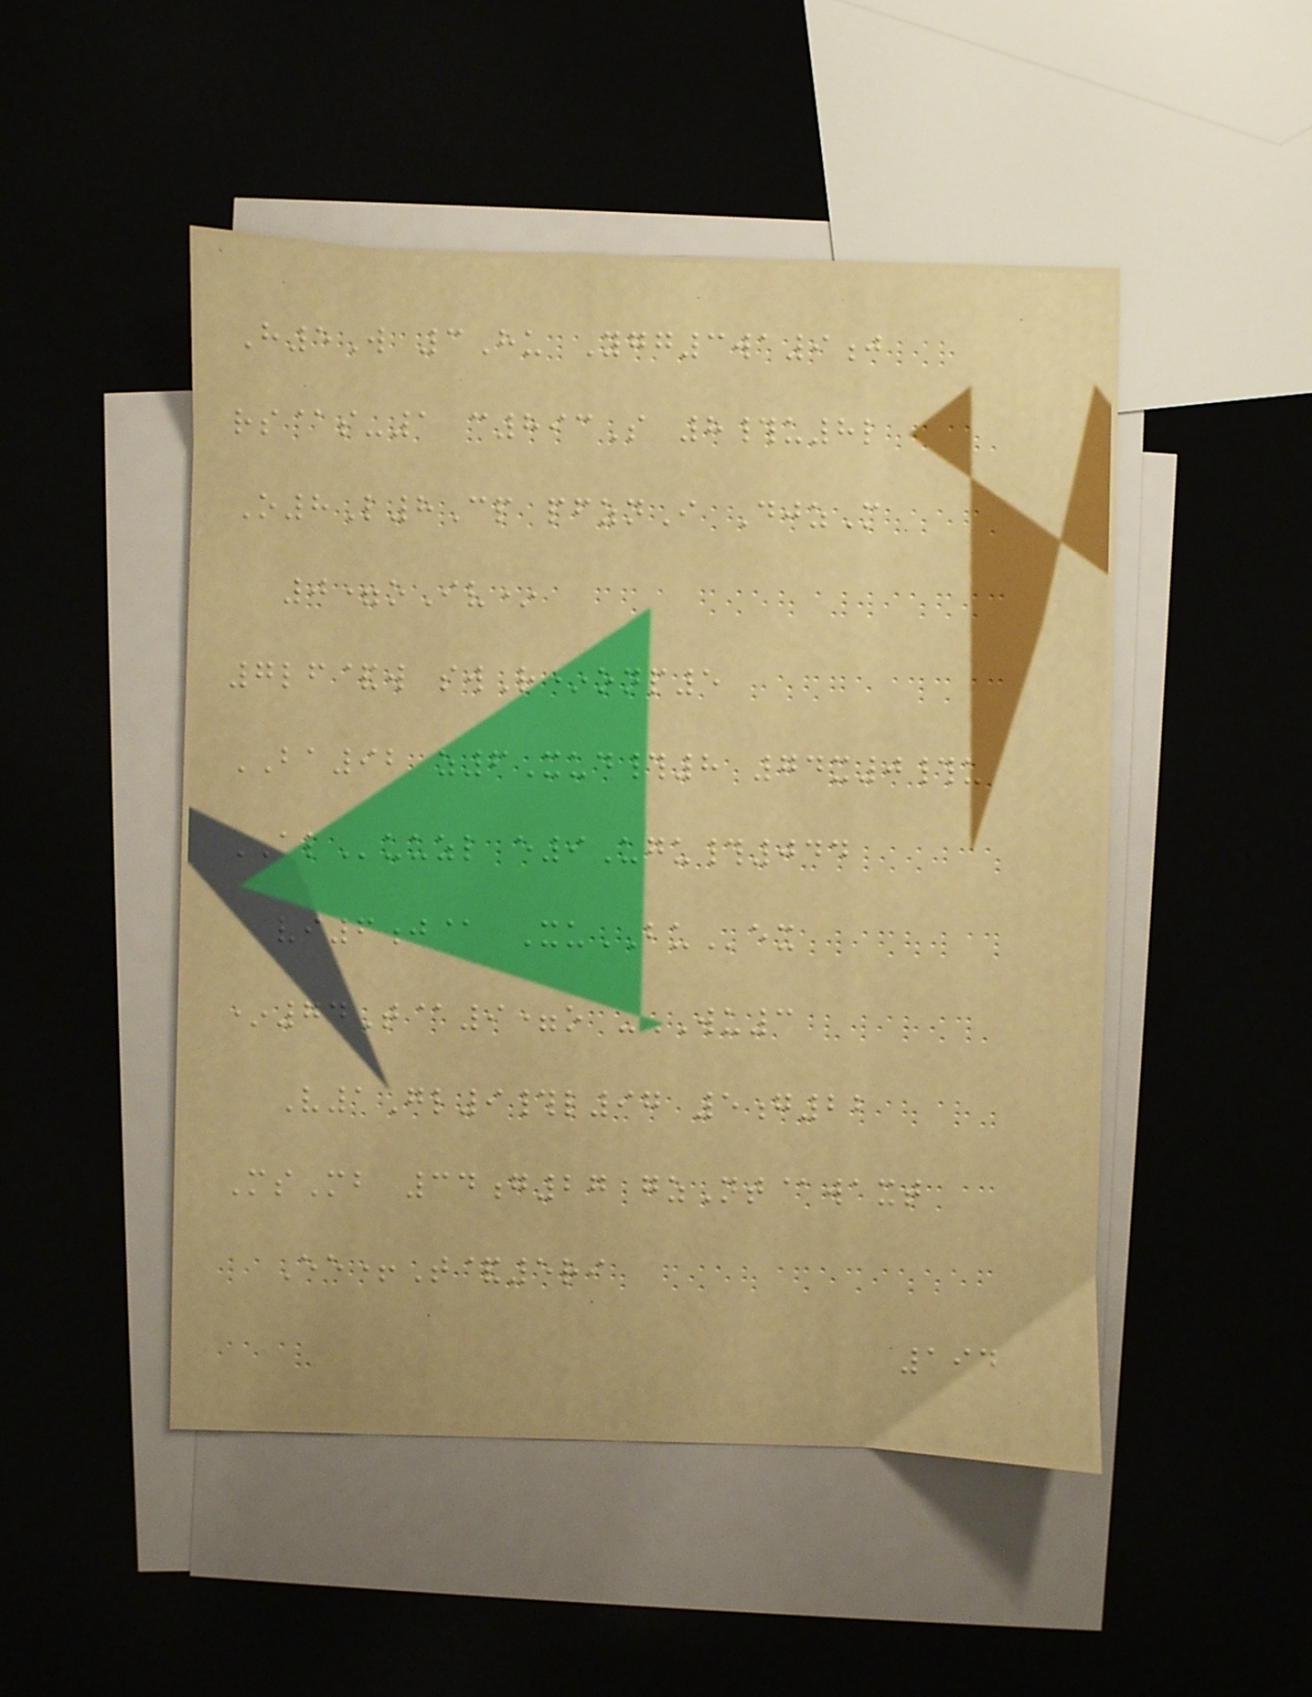H5W 3Hu Ygg3wa9j
rs@s-1 c893S 8#u8l
O8L8Cp pfznI DjzM
0=oIv*
7lf&w swR*onp5
BA92 z6Xud#8 74x0#u
ALuuzl e9Ugu#044
vi6j@ XuBUex
*74T@9=o -WU3
V1Gl9#l97 5g22
MsMb 34g27 gzNt@waxt
Ee+T&5ri
194
